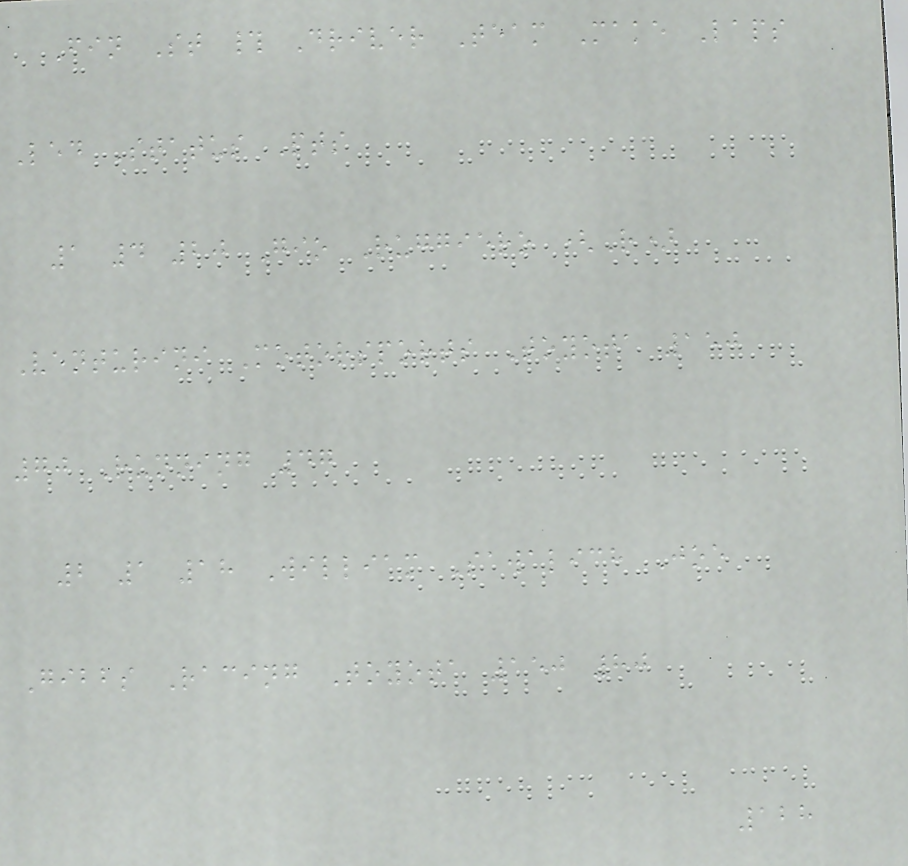Fin St # Driver Team Make Laps
Led Status Pts
1 4 20 Gio Ruggiero (R)
Venturini Motorsports Toyota 150
70 Running 47
2 1 18 William Sawalich Joe
Gibbs Racing Toyota 150 80
128
